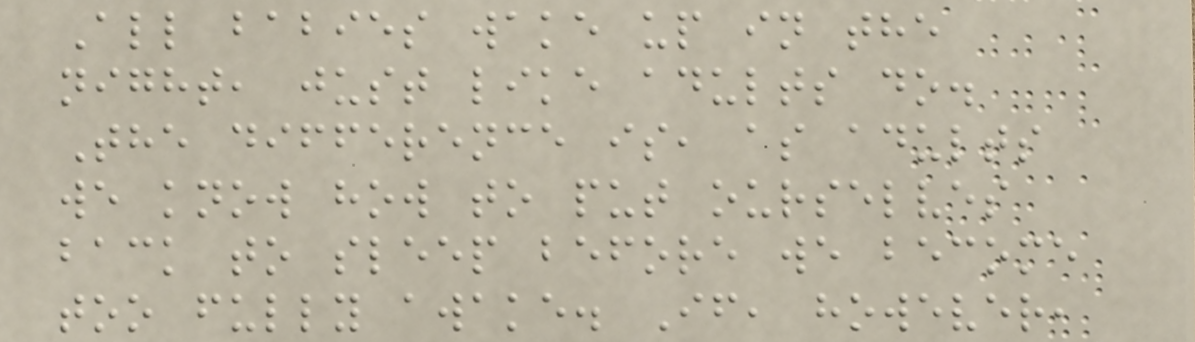All babies wake up in the
night, just like adults do.
The difference is, as adults
we know how to put ourselves
back to sleep before we become
too fully awake. If, however,
